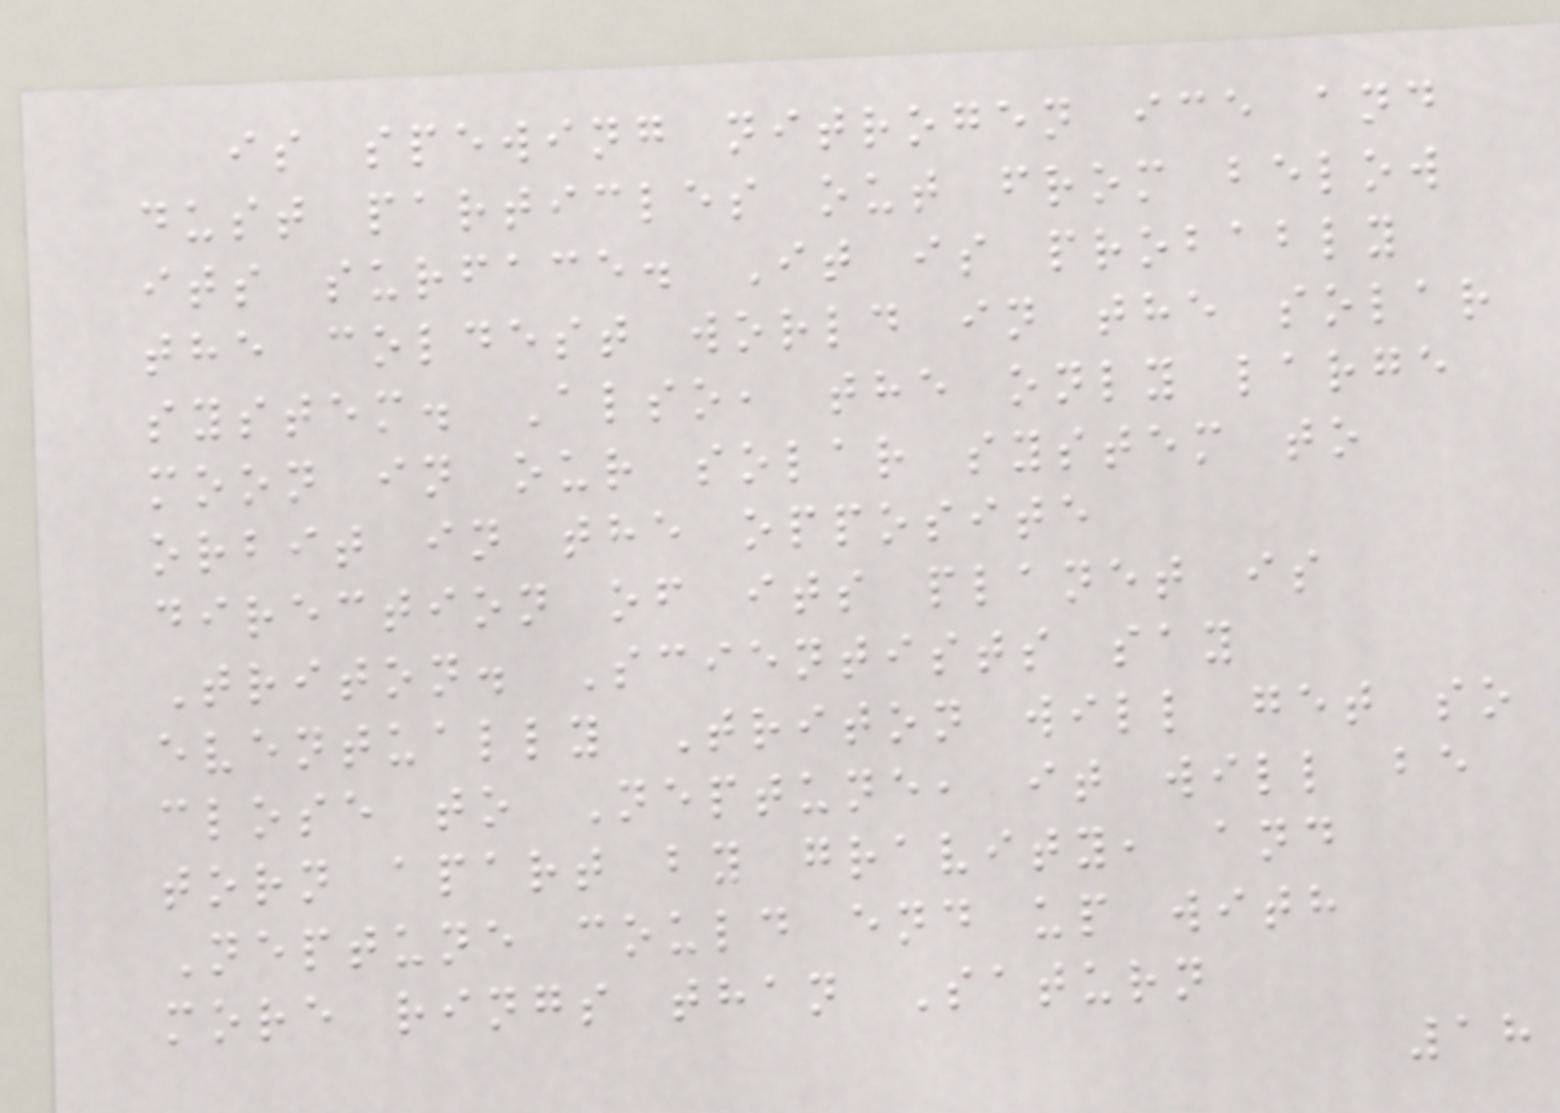is spewing nitrogen ice and
dust particles out from below
its surface. It is probably
the coldest world in the solar
system. Also, the only large
moon in our solar system to
orbit in the opposite
direction of its planet is
Triton. Scientists say
eventually Triton will get so
close to Neptune, it will be
torn apart by gravity, and
Neptune could end up with
more rings than Saturn
18
